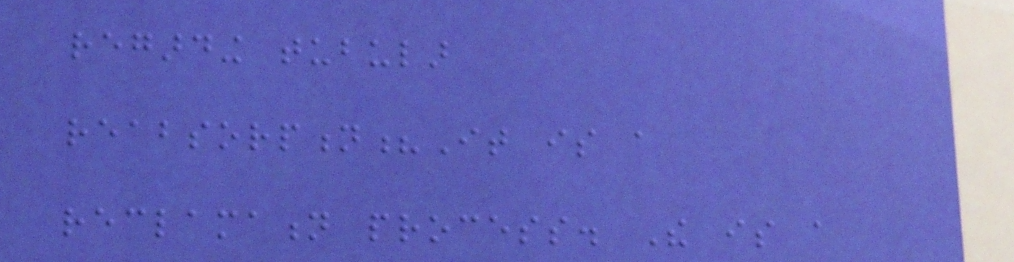regarding tubular
reabsorption?It is a
reclamation process. The is a
